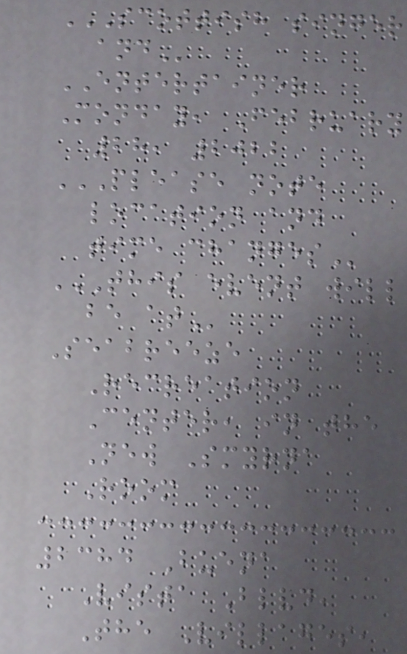SCOTTISH SINGER
AND
ENTERTAINER
Monday, February
28, 2022
PLEASE NOTE
LOCATION AND
TIME CHANGES
THIS EVENT WILL
BE AT
Seabreeze
Recreation
Center, in the
New Smyrna
Room
2384 Buena
Vista Blvd,
The Villages,
